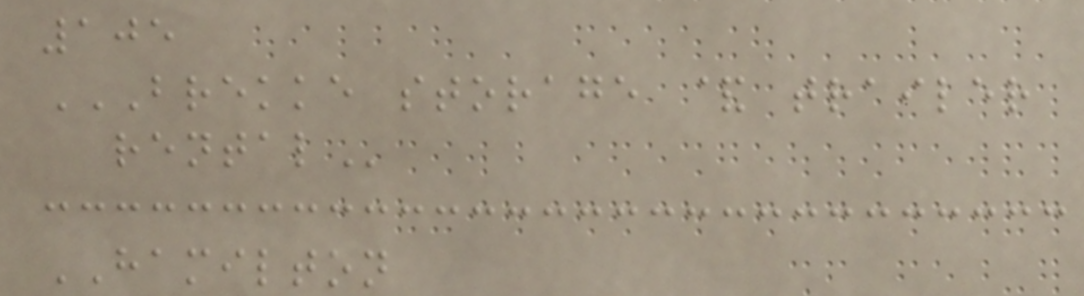105
BREKKE STORAGE & TRAILER
RENTAL
HAMILTON
